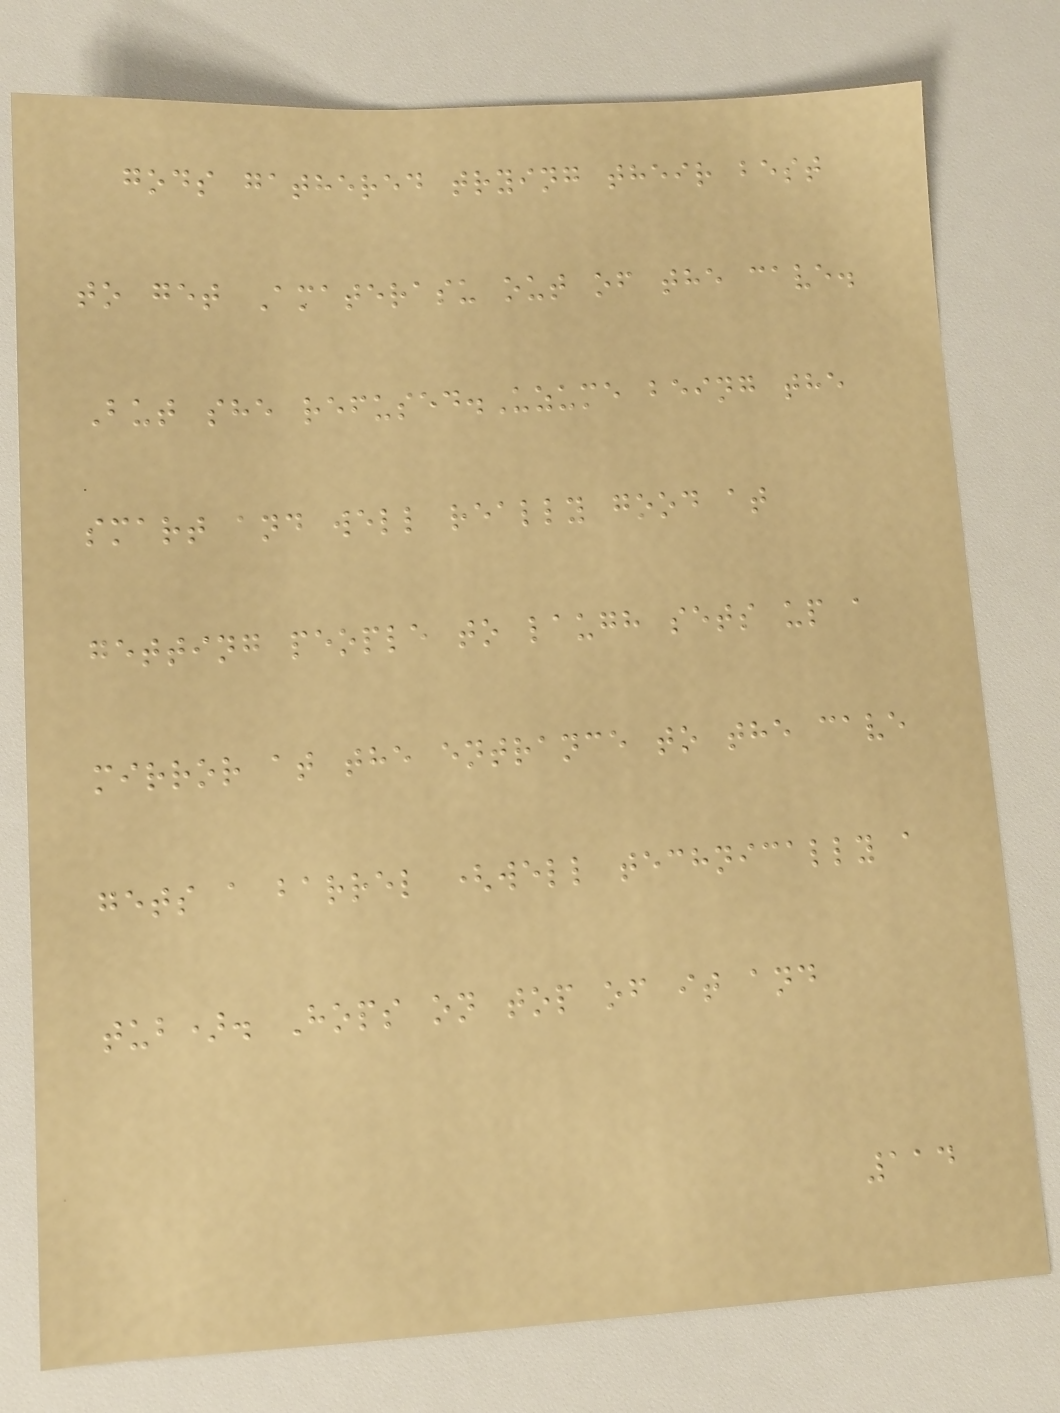gods gathered trying their best
to get Amaterasu out of the cave.
But she refused.Uzume being the
smart and well really good at
getting people to laugh sets up a
mirror at the entrance to the cave
gets a barrel (well technically a
tub). Hops on top of it and
114
